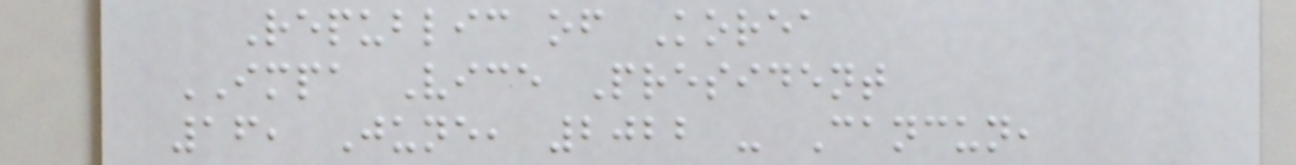Republic of Korea
IMPA Vice President
16, June, 2022 - Cancun,
